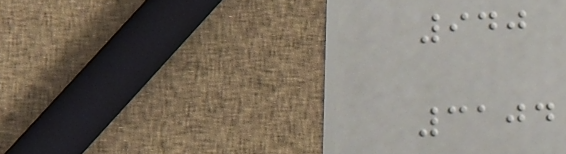940
3104
